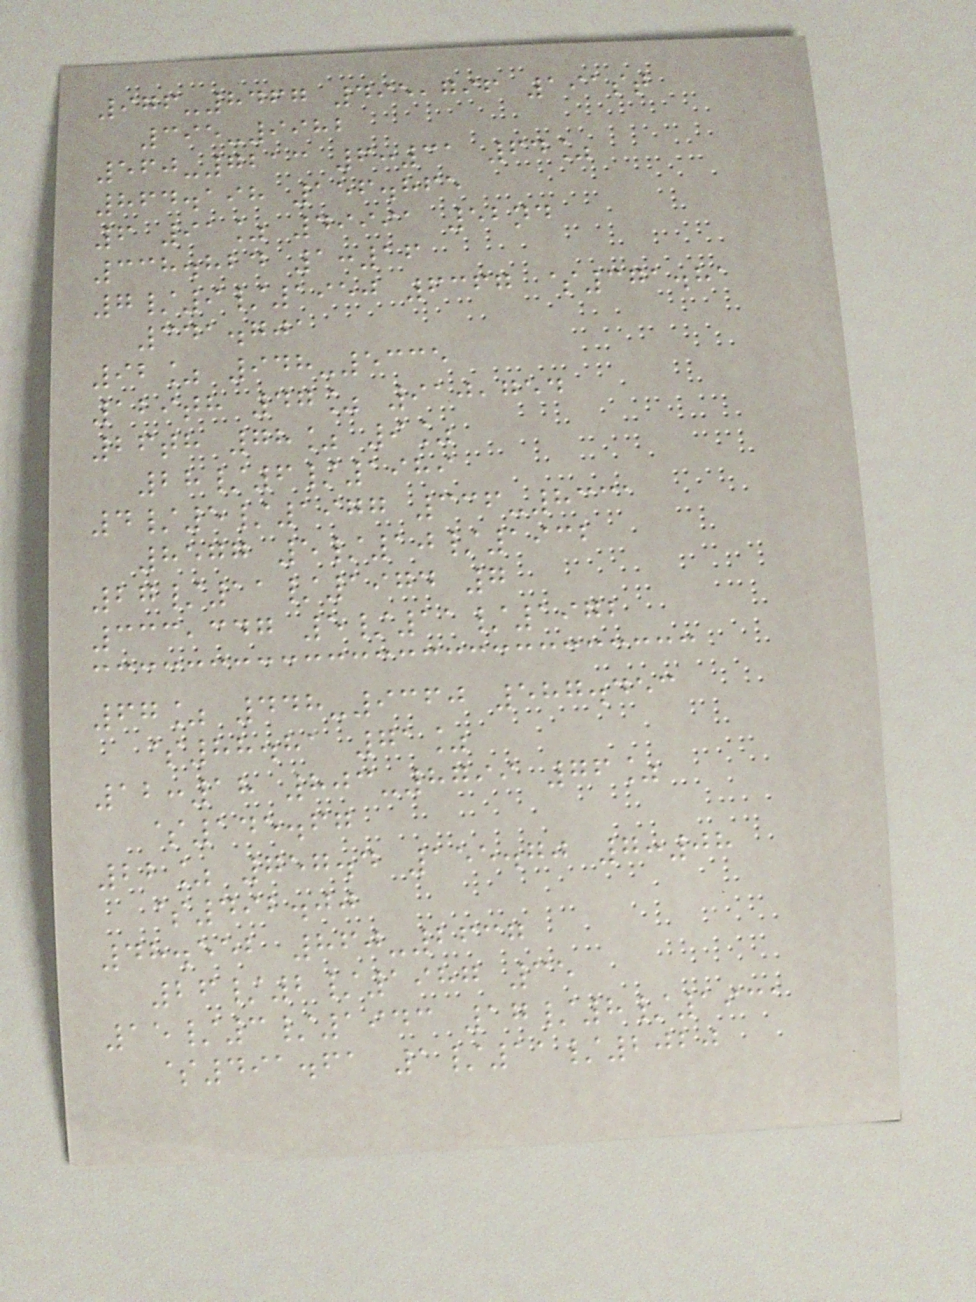976-8467 495,796 191st
395-9982
560-7213 6:31 64%
864.198 156.865
6 91% 49991 52nd
338.824 1:16
7/9/1950 6367 $371.81
341.701
92% 948-5335
129th 47% 910,754
26th 78% 9%
28/6/1989
4/5/1977 336-8331
8577 5/10/1932
27/11/1974 7
333,347 5/11/1972
67% 448-9360 587.453
$88.81 71%
12:18 803-8799 76%
$145.67
22% 757.4 155.70 7:08
$492.00
48.552 860-2637
26/2/1987 35
15/3/1943 17/8/1931
$491.61 1/11/2020
